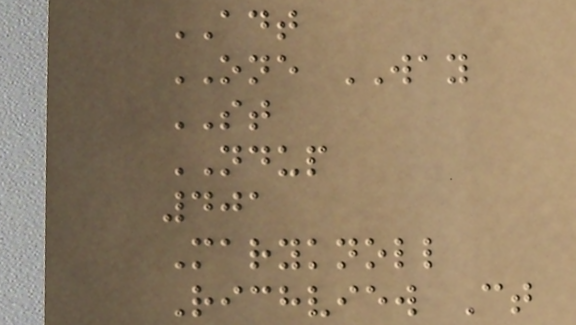ADT
ONE WAY
ST
NDUP
401
Maryknoll
Richview Ct
